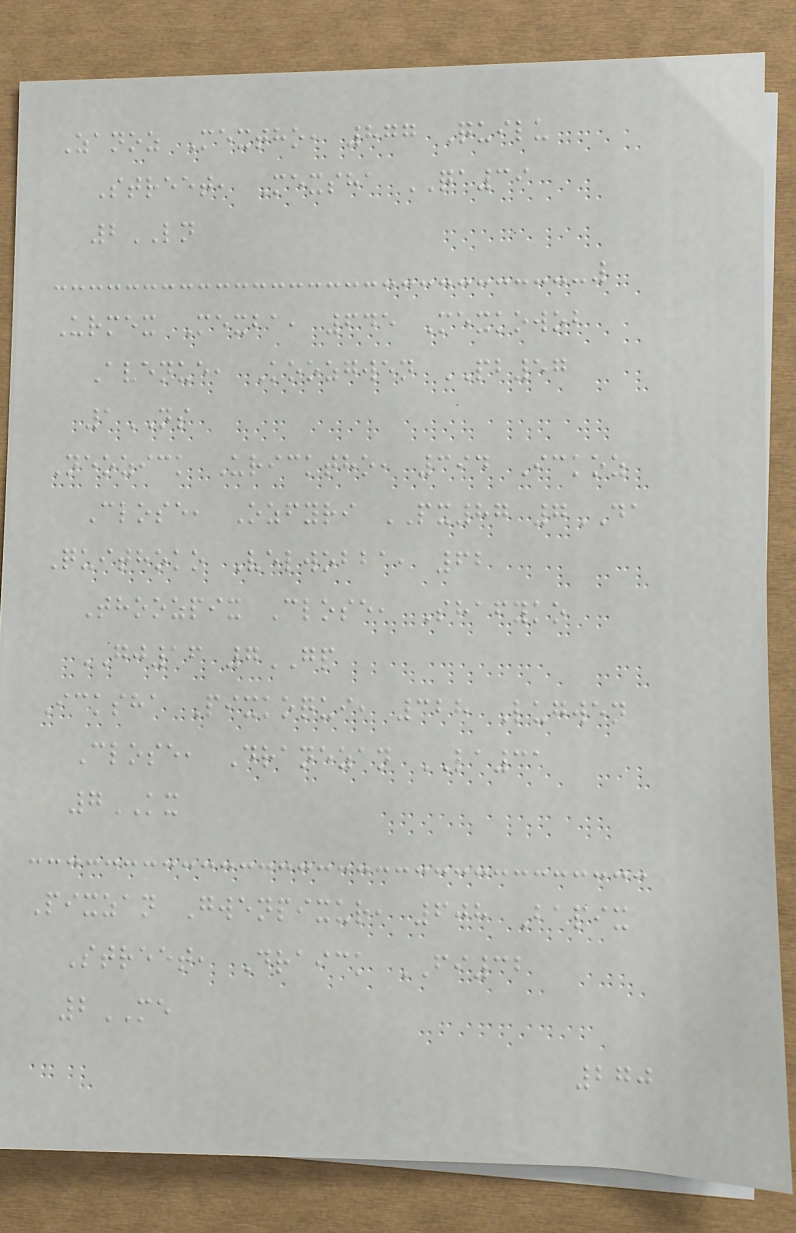Zanoz Mextho, 877 Quilu
Street, Mexsha QA39
2LN
Urmex Mexba, 645 Mexkowob
Avenue, Koozgwen PB57
1NS
Neozick Uricktho, 394 Ickoz
Close, Ozfyri PX87 7DA
Quithoko Velwobba, 62
Thoozpix Close, Shafyko
GJ16 7GP
Icksha Pixkoqui, 328 Lugwen
Close, Dranezan LA31
7KX
Pixzan Gwenpixur, 608 Bapix
Street, Draick FI32
2ME
270
